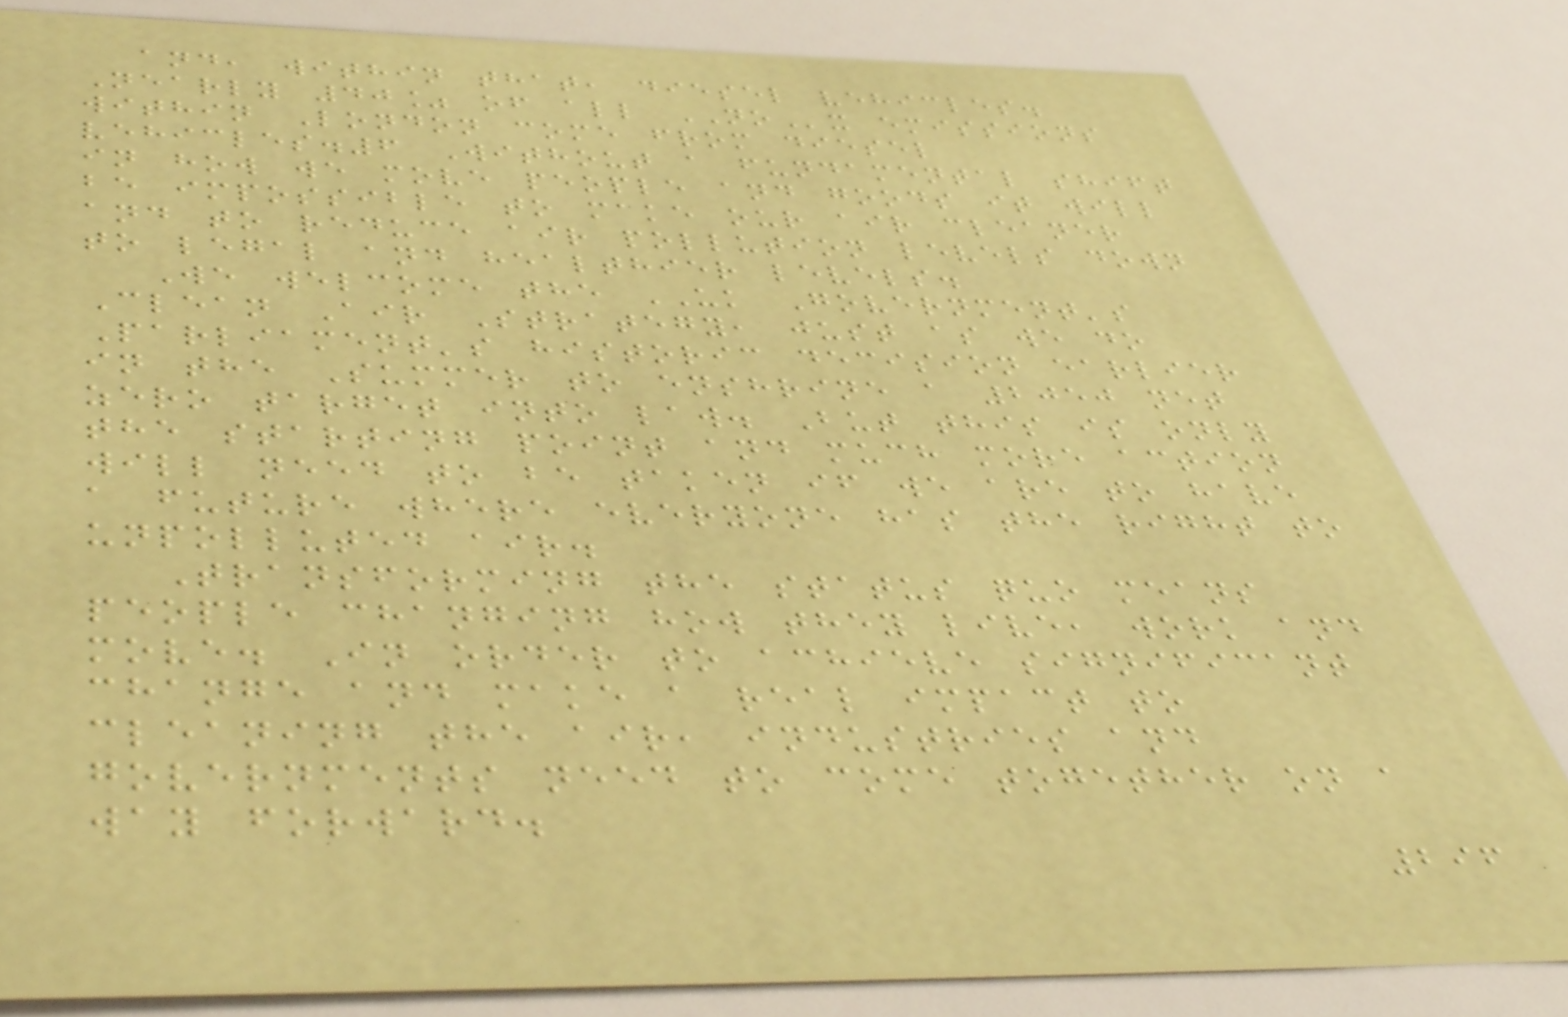and, within that, diesel vehicles.
Nearly 40% of all NOx emissions
within London come from diesel
vehicles.6 Without a fundamental shift
in how we move people and goods it will
be impossible to make our air cleaner
and to reduce air pollution levels down
to legal and healthier levels.
We welcome the UK Government's
Clean Air Strategy, just as we do
Parliament's historic decision earlier
in the Summer to enshrine a 2050 net
zero target into law. But this is only
the starting point and much more action
will need to be taken if we are to have
a future where everyone has the right to
unpolluted air.
Transforming the status quo means
people changing how they live, work and
move. In order to achieve significant
change and make a real impact to
cleaning the air, industries and
governments need to come together on a
way forward.
296
